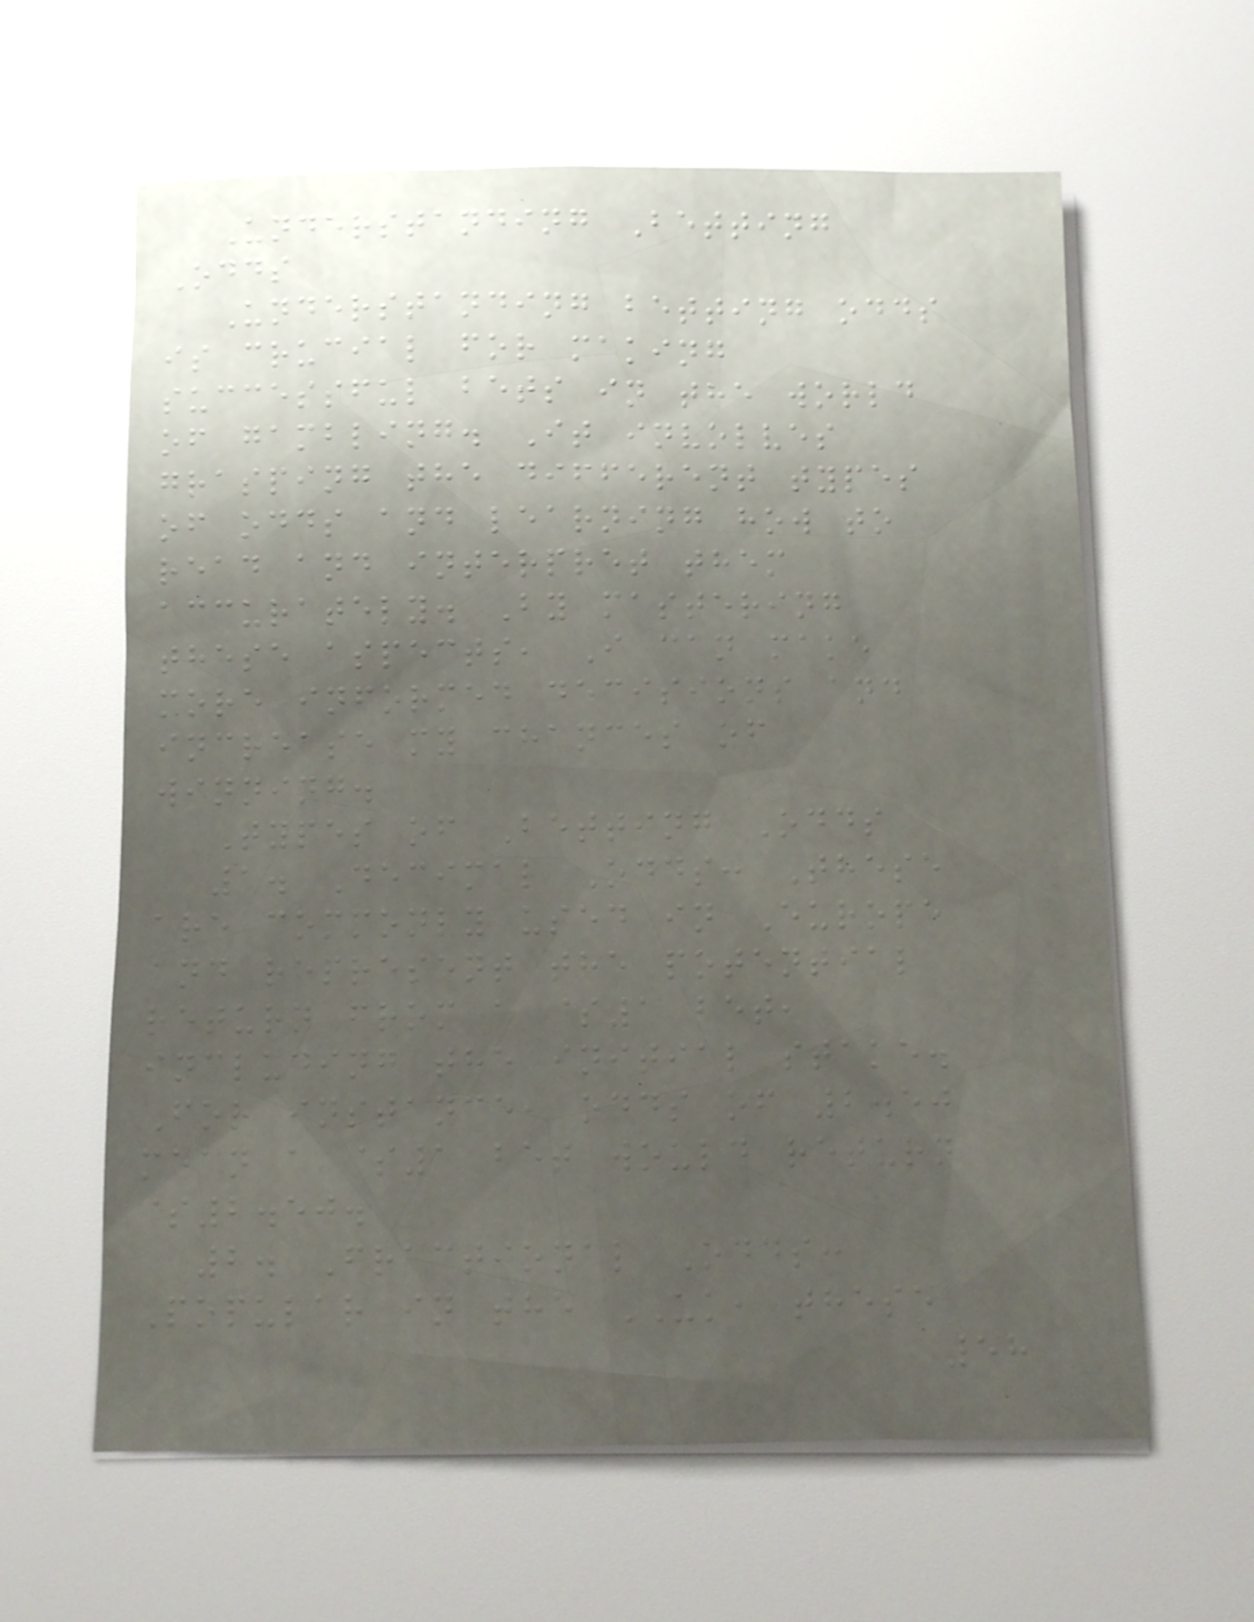Understanding Betting
Odds
Understanding betting odds
is crucial for making
successful bets in the world
of gambling. It involves
grasping the different types
of odds and learning how to
read and interpret them
accurately. By mastering
these aspects, I can make
more informed decisions and
increase my chances of
winning.
Types of Betting Odds
1. Decimal Odds: These
are commonly used in Europe
and represent the potential
return from a $1 bet,
including the initial stake.
For instance, odds of 2.50
mean a $1 bet would return
$2.50.
2. Fractional Odds:
Popular in the UK, these
58
